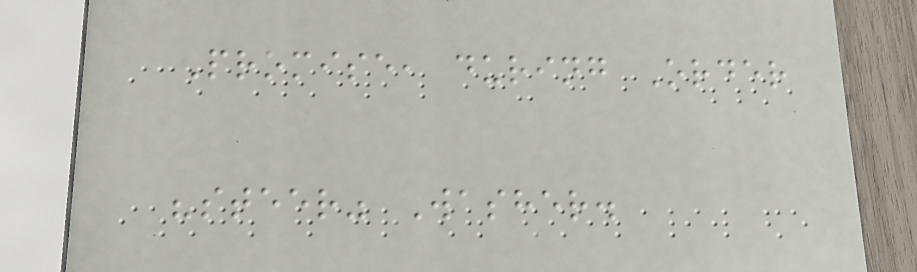Promise, during Order
"steer" Washer.
